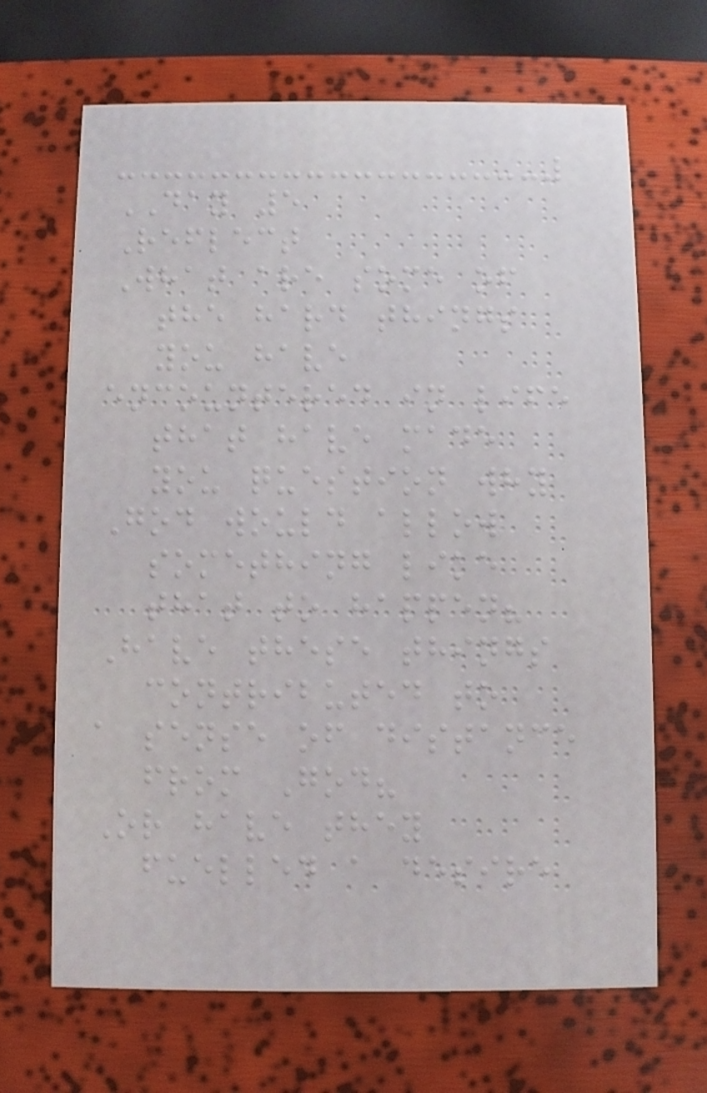DAY 5
Reflect
What are some of
the hard things
you have
encountered in life
that have made
you question why
God would allow
something like
that to happen?
Have these things
contributed to
a sense of distance
from God?
Or have they
fuelled a desire
